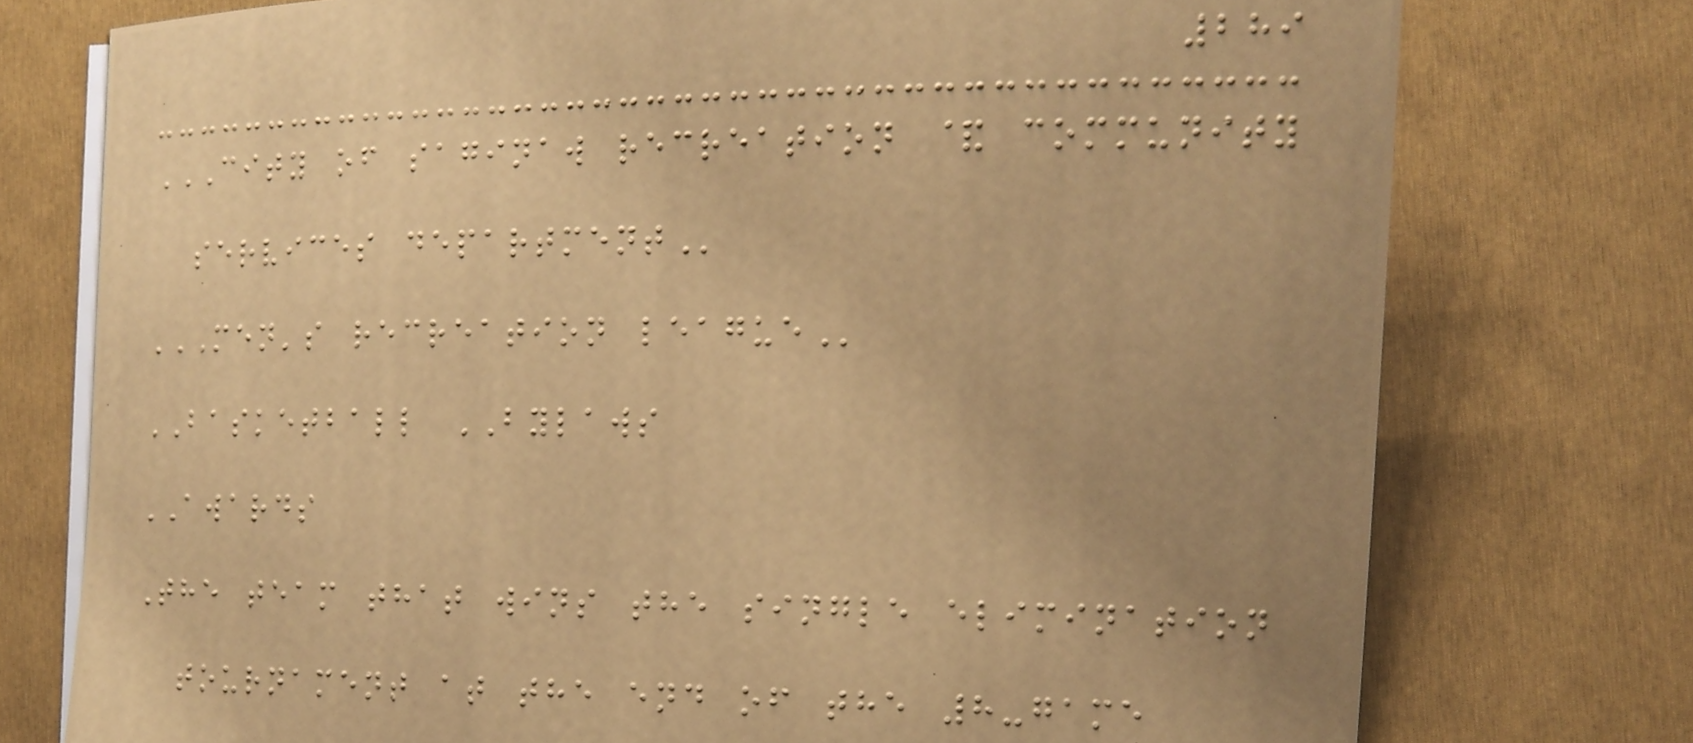289
CITY OF SAGINAW RECREATION & COMMUNITY
SERVICES DEPARTMENT
MEN'S RECREATION LEAGUE
BASKETBALL BYLAWS
AWARDS
The team that wins the single elimination
tournament at the end of the 8-game
